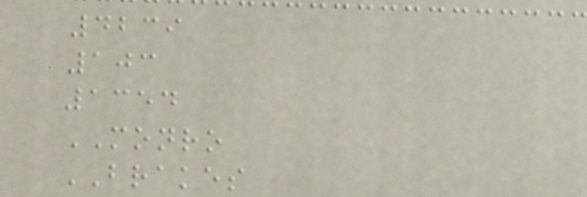4239
103
1354
MONRO
BRAKES
